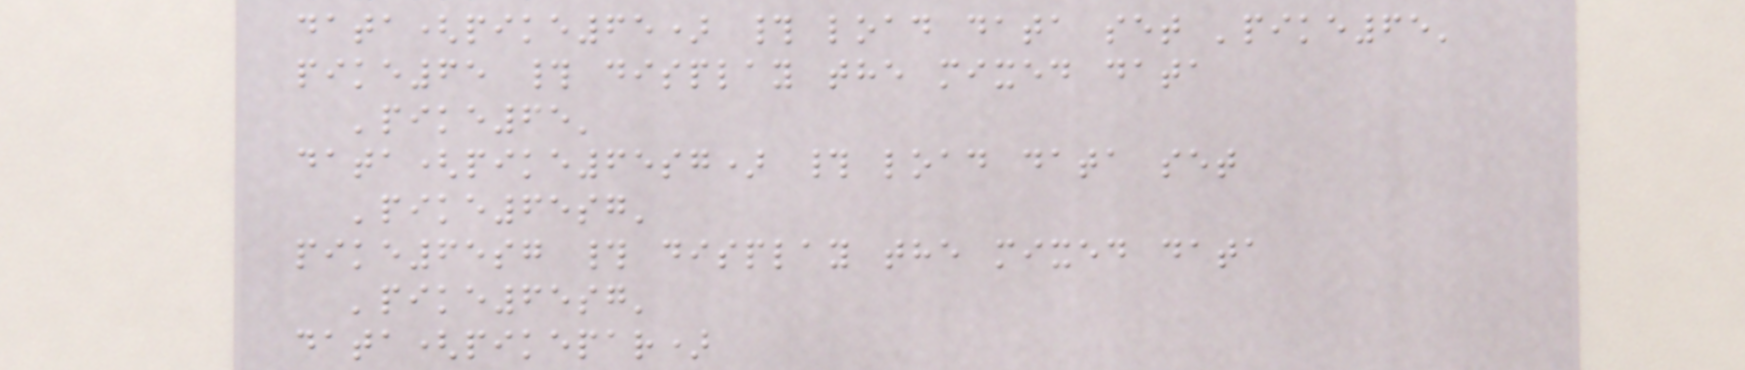data(pike65) # load data set 'pike65'
pike65 # display the mixed data
'pike65'
data(pike65sg) # load data set
'pike65sg'
pike65sg # display the mixed data
'pike65sg'
data(pikepar)
